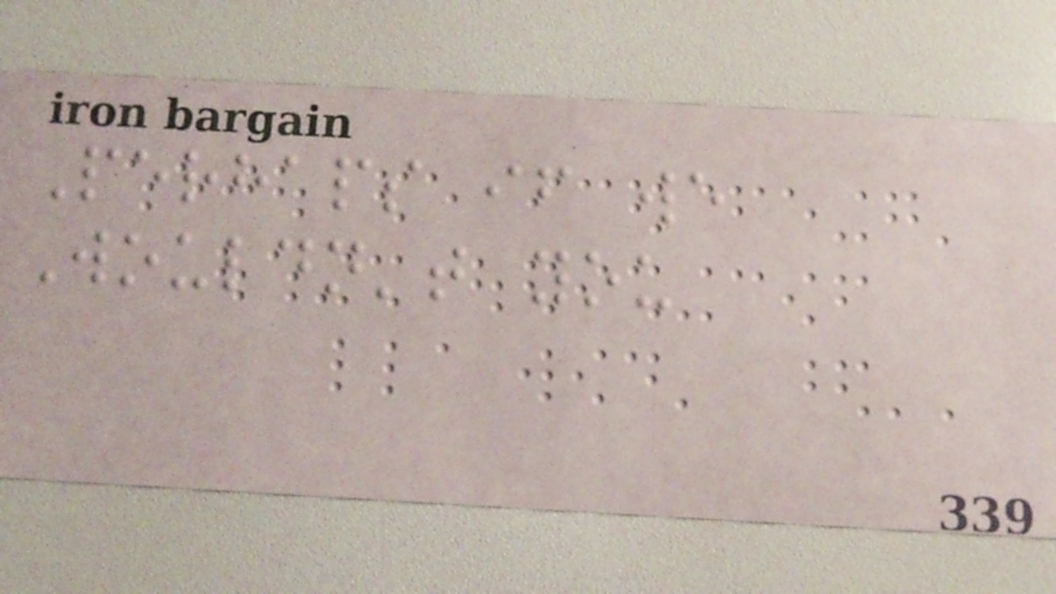Perhaps if we
Wouldn't you
